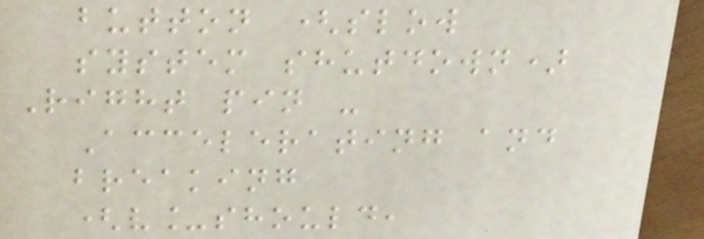button (slow
system shutdown)
Right pin -
Accelerating and
breaking
(v_should,
